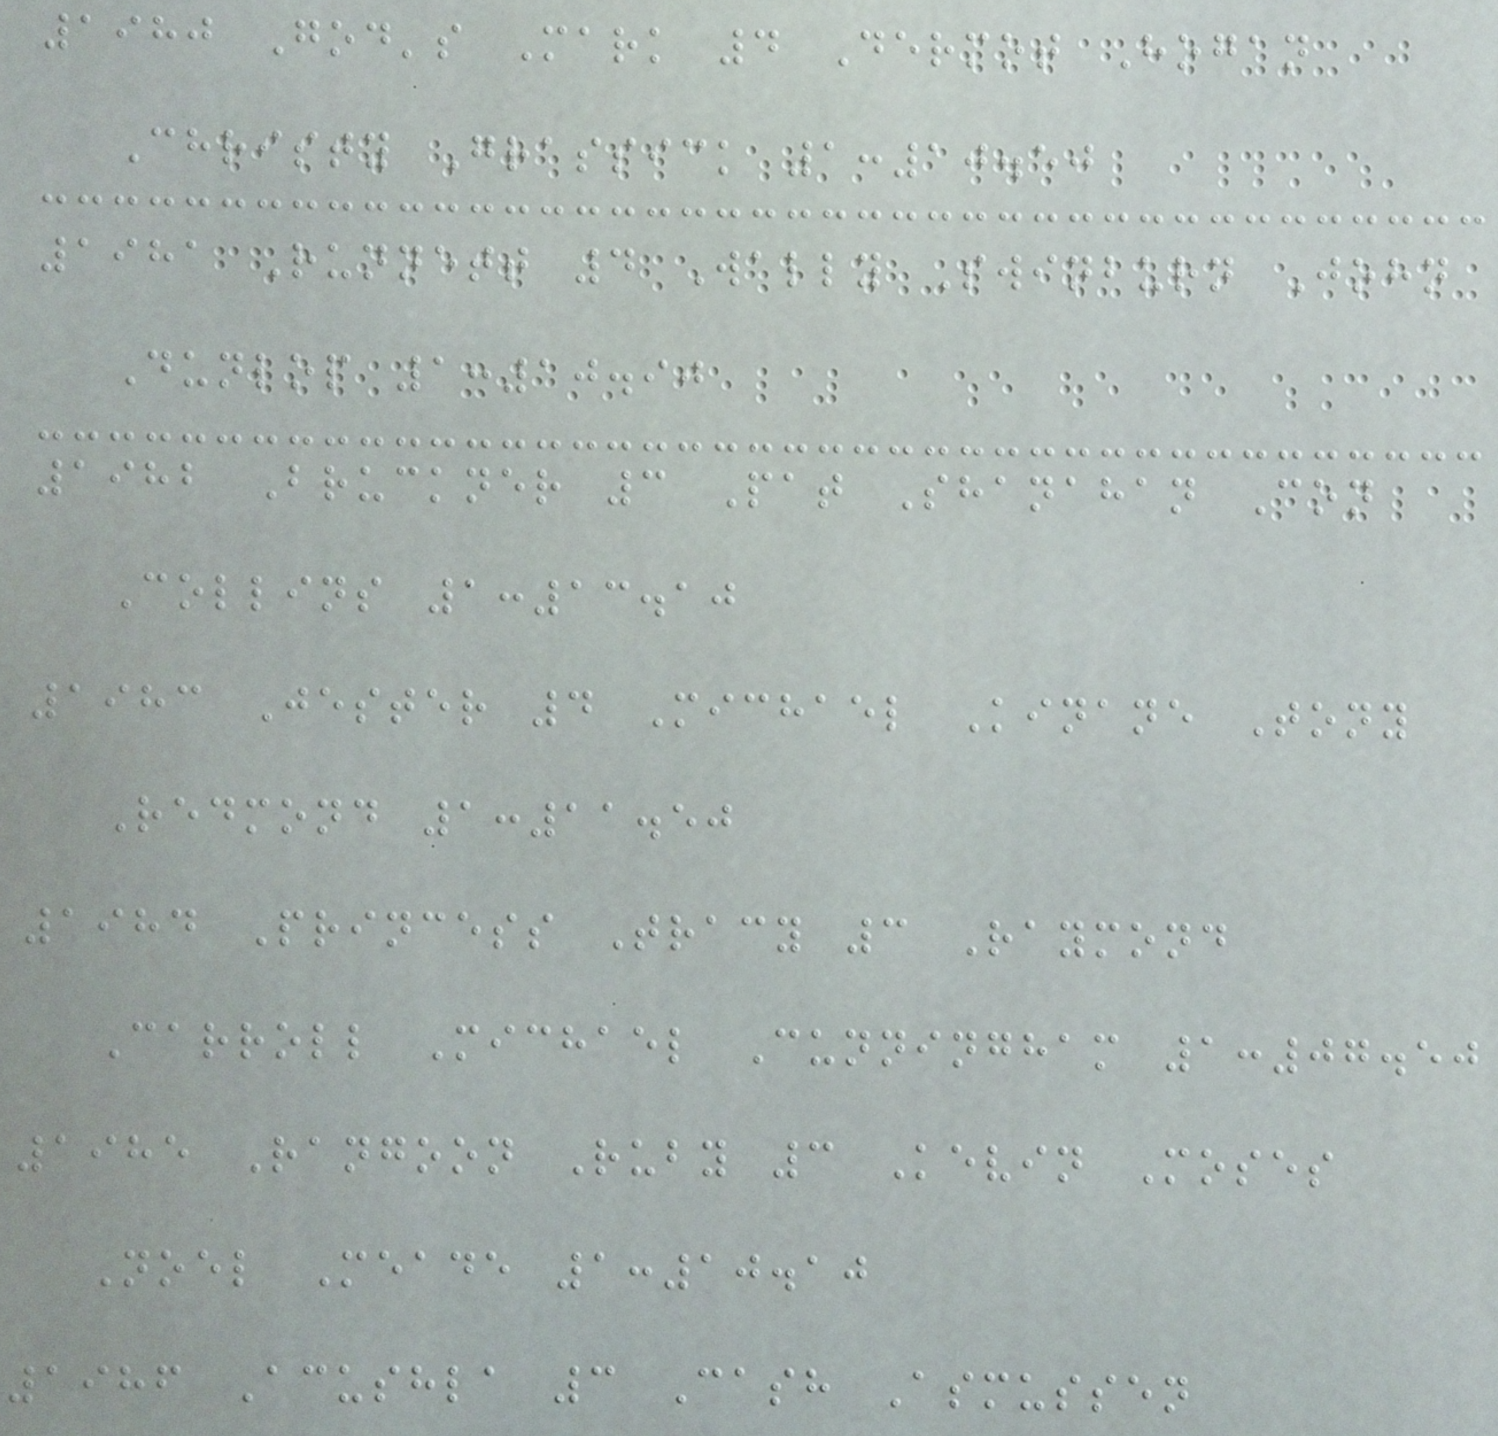1980 God's Mark 4 Dermot Hogan
Christy Grassick 1:10.50
1981 Runnett 4 Wally Swinburn John
Dunlop 1:10.90
1982 Bruckner 3 Pat Shanahan Con
Collins 1:13.10
1983 Jester 4 Michael Kinane Tony
Redmond 1:11.50
1984 Princess Tracy 3 Raymond
Carroll Michael Cunningham 1:07.50
1985 Rangoon Ruby 3 Kevin Moses
Noel Meade 1:10.10
1986 Acushla 3 Cash Asmussen
